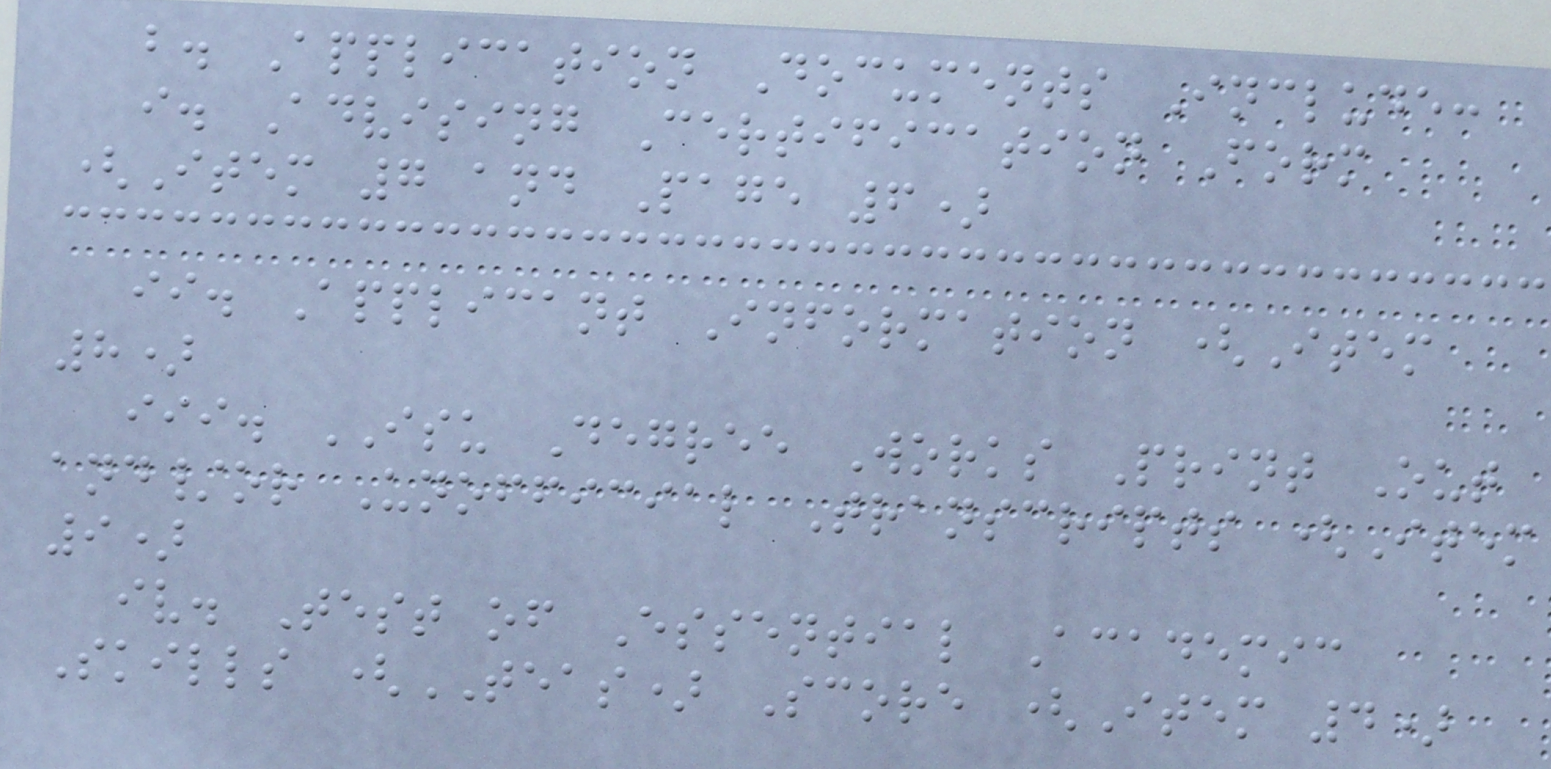b. Application Documents Include:
i. Advising Certification Form
(Item 7 and Page 6)
ii. Applicant Information (Item
8)
iii. ISU Degree Works Print Out
and/or Unofficial Transcripts (Item
9)
iv. Test of Essential Academic
Skills (TEAS) Score (Item 4)
